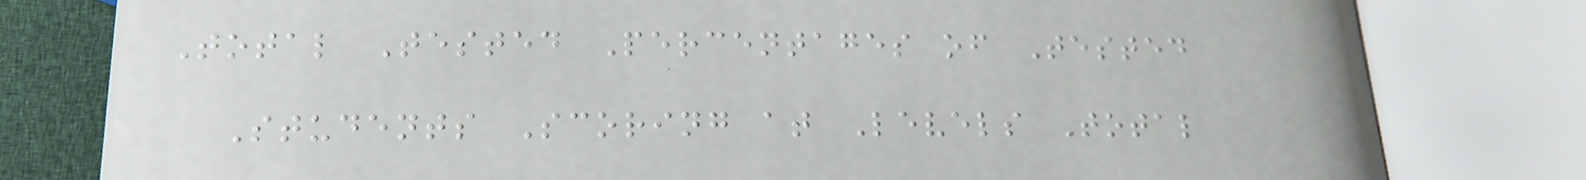Total Tested Percentages of Tested
Students Scoring at Levels Total
